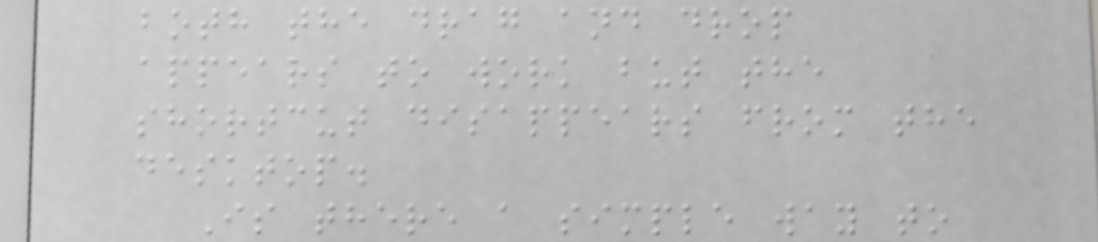both the drag and drop
appears to work but the
shortcut disappears from the
desktop.
Is there a simple way to
